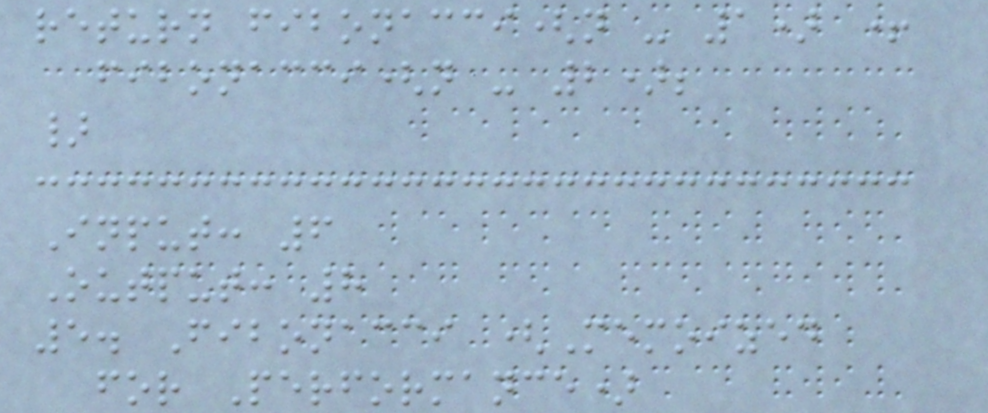return fibonacci(n - 1) +
fibonacci(n - 2);
}
Input: 6
Output: 8
5. Fibonacci (Memoized
for Performance)
